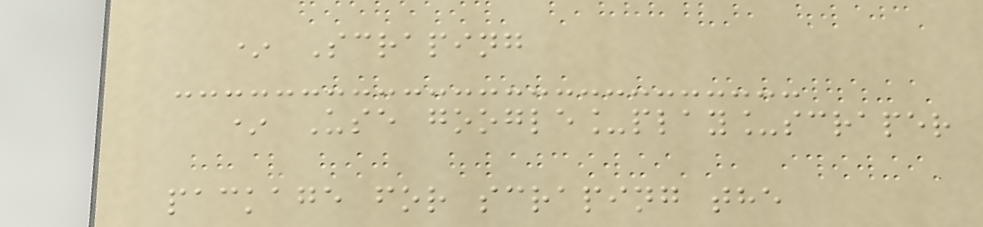* Scraping
* Use google_play_scraper
package for scraping the
